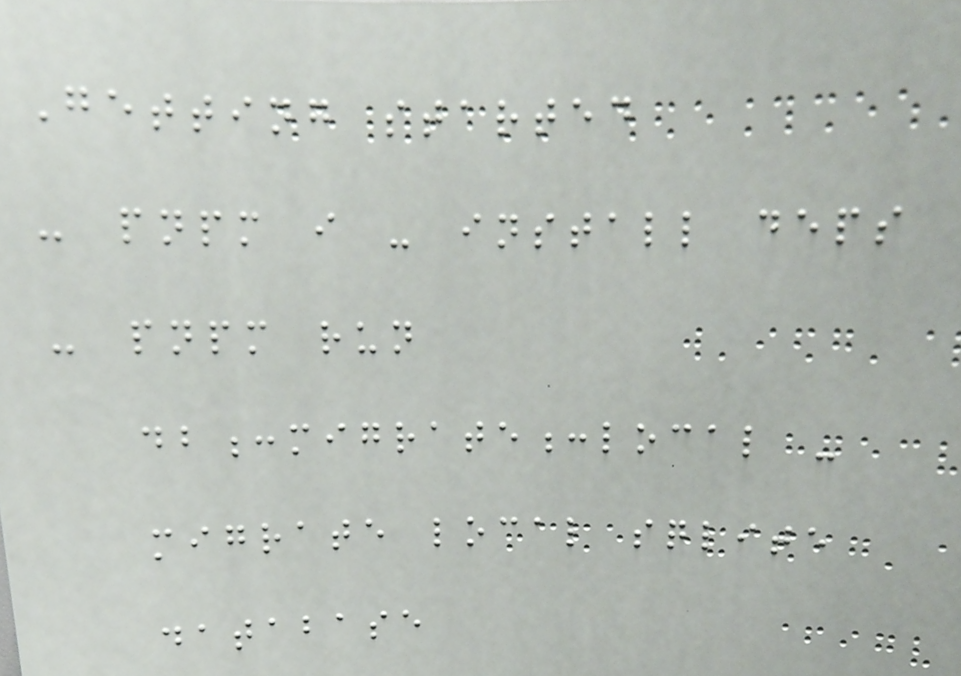Getting started
- pnpm i - install deps
- pnpm run
db:migrate:local -
migrate local sqlite
database
